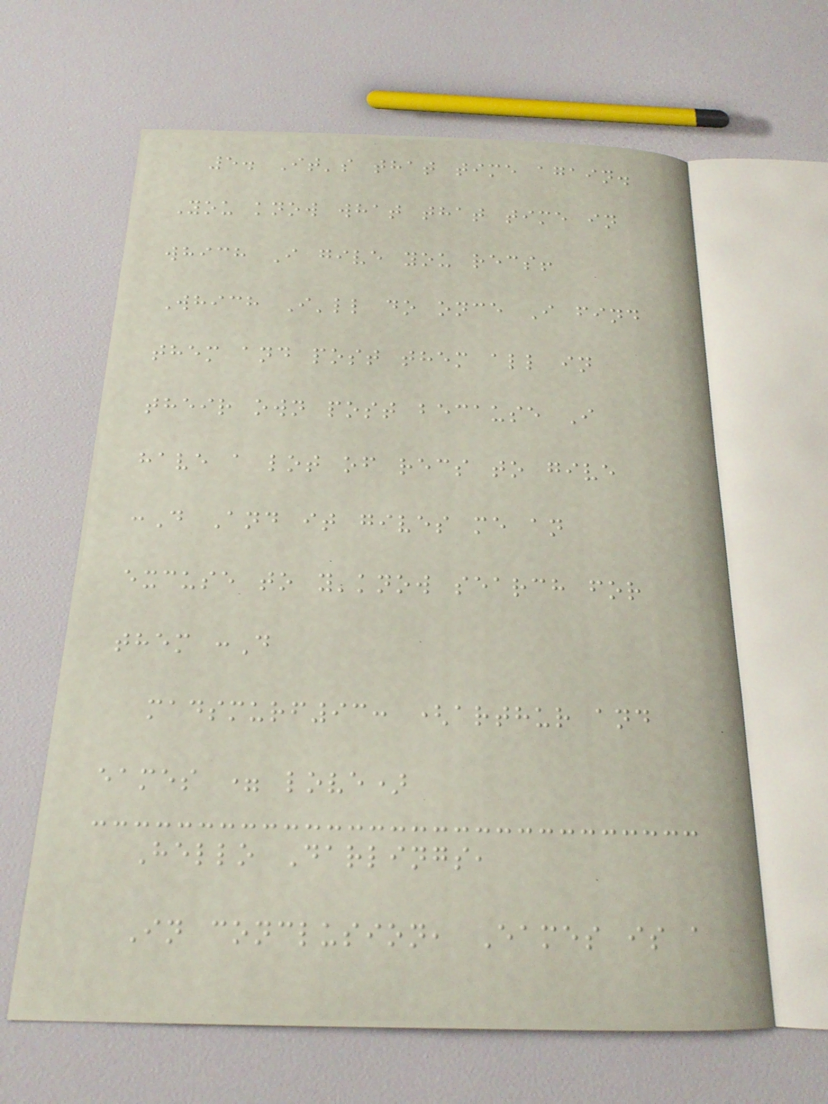5. It's that time again.
You know what that time in
which I give you recs!
Which I'll do once I find
them and post them all in
their own post because I
have a lot of recs to give
:D And it gives me an
excuse to y'know search for
them :D
madsmurf93: (arthur and
eames = love)
Hello Darlings,
In conclusion, Eames is a
